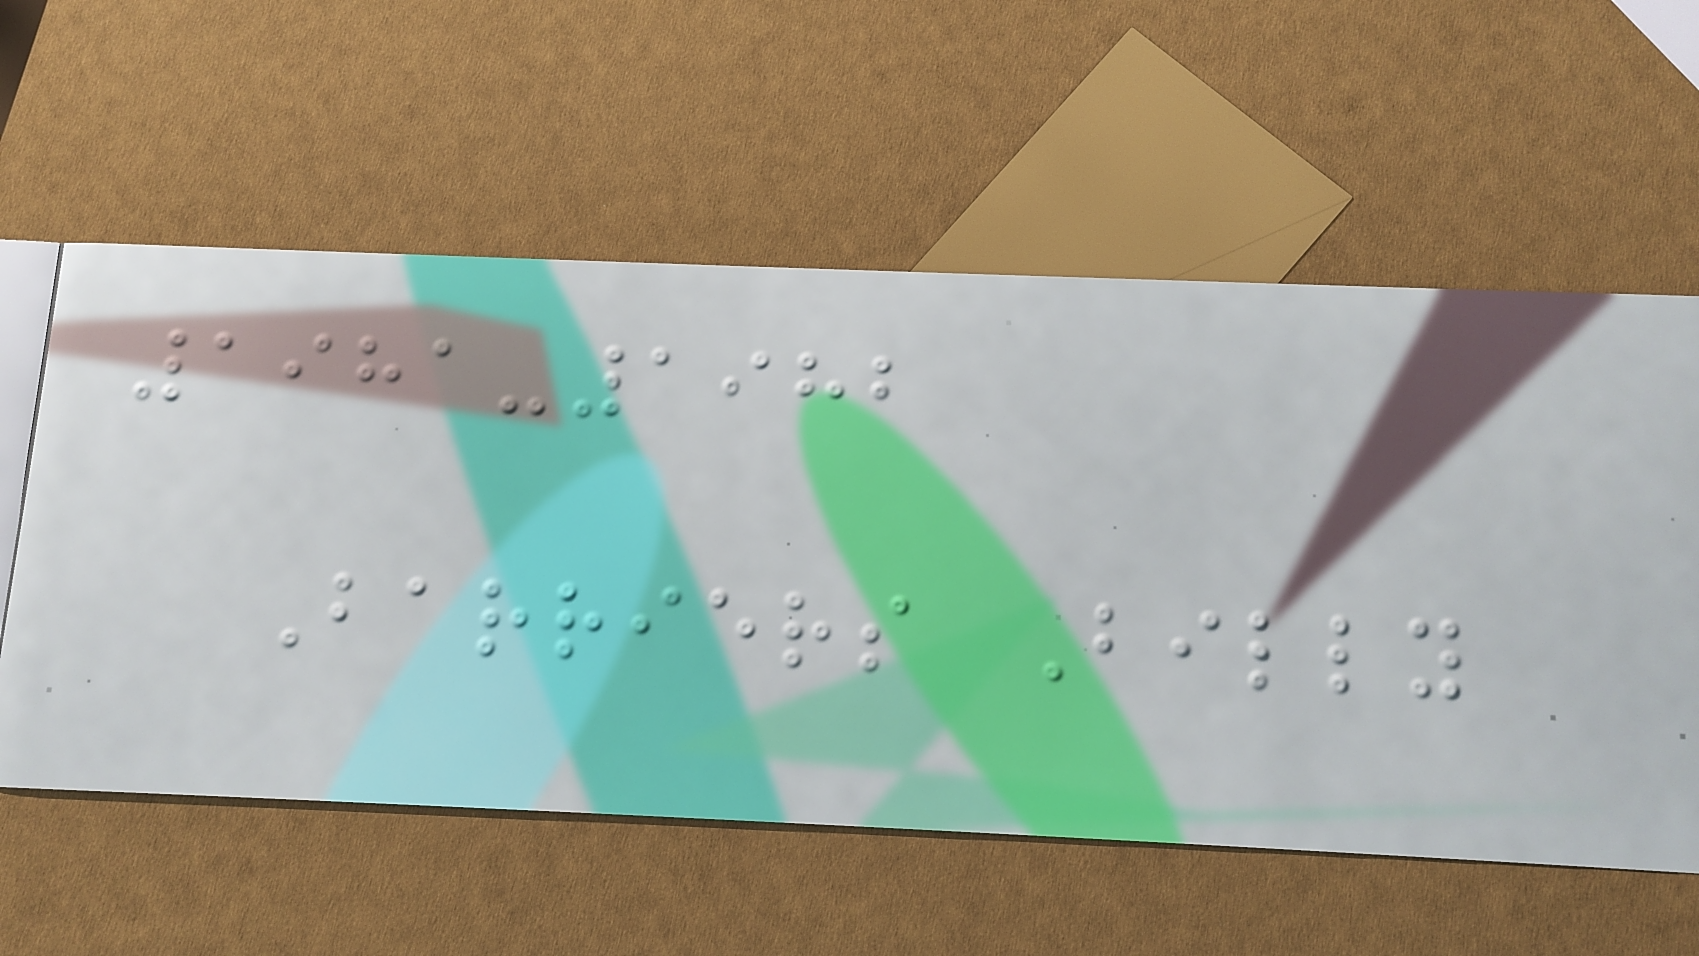1981-1982
Barriers Billy
